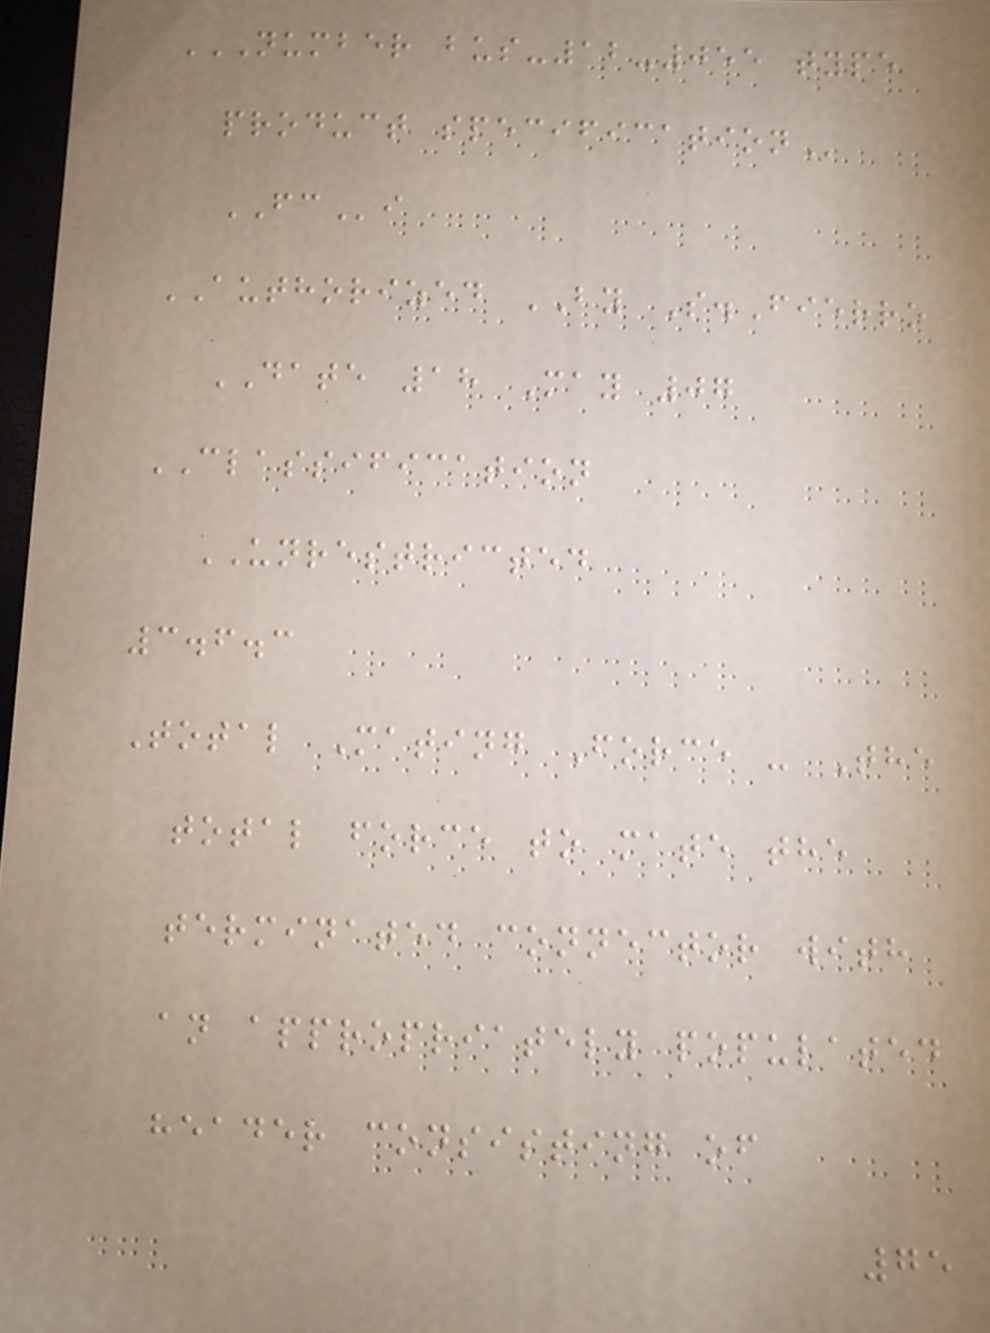NUMBER BUS-12-055 TYPE
PRODUCT SPECIFICATION
FCi
AUTHORIZED BY S.Fierro
DATE 18 May 07
CLASSIFICATION
UNRESTRICTED
3.6.3
Total Mating Force - The
total force to mate the
terminated connector with
an appropriately populated
header consisting of
75
